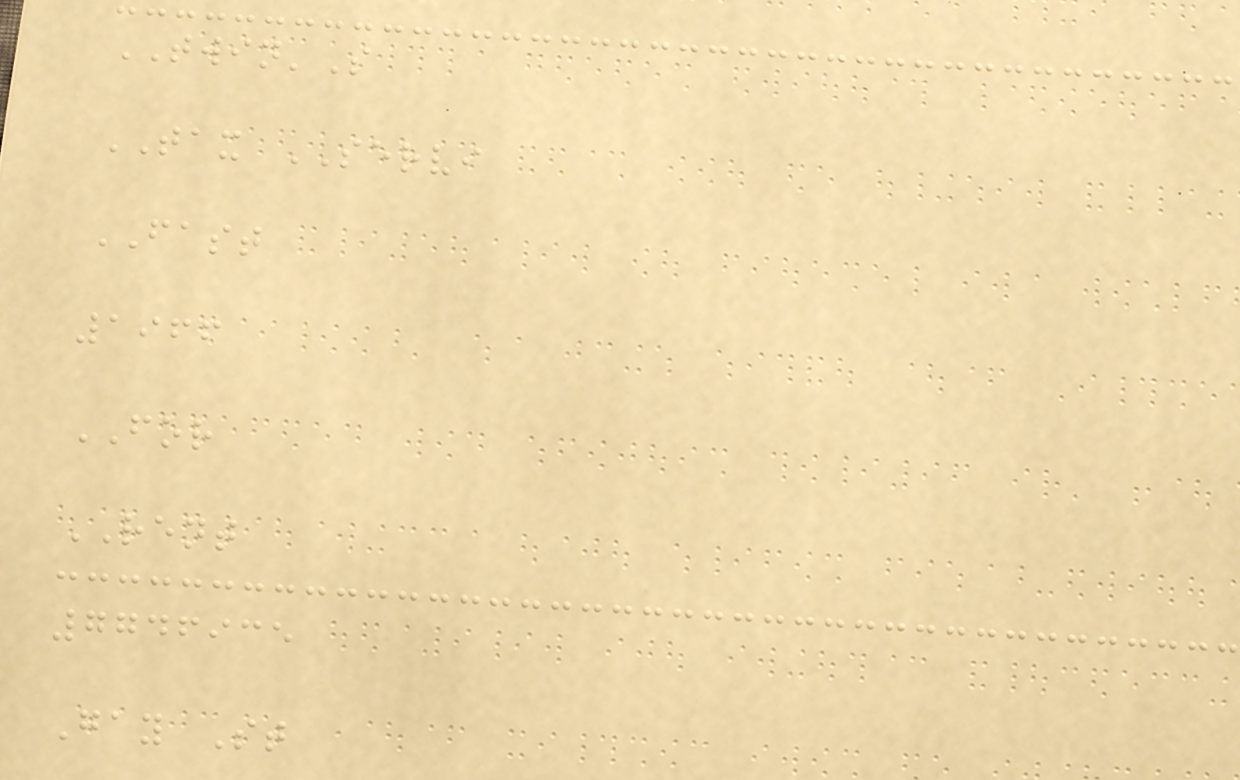TWIN'S
TAX SERVI
FAST
1966
FOR
RENT
7746935
Gay St
